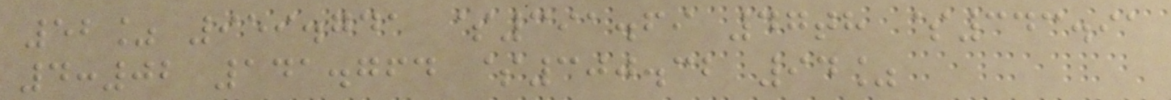52% 959.741 $391.69 47th $343.91
4:02 141.764 $300.32 94%
